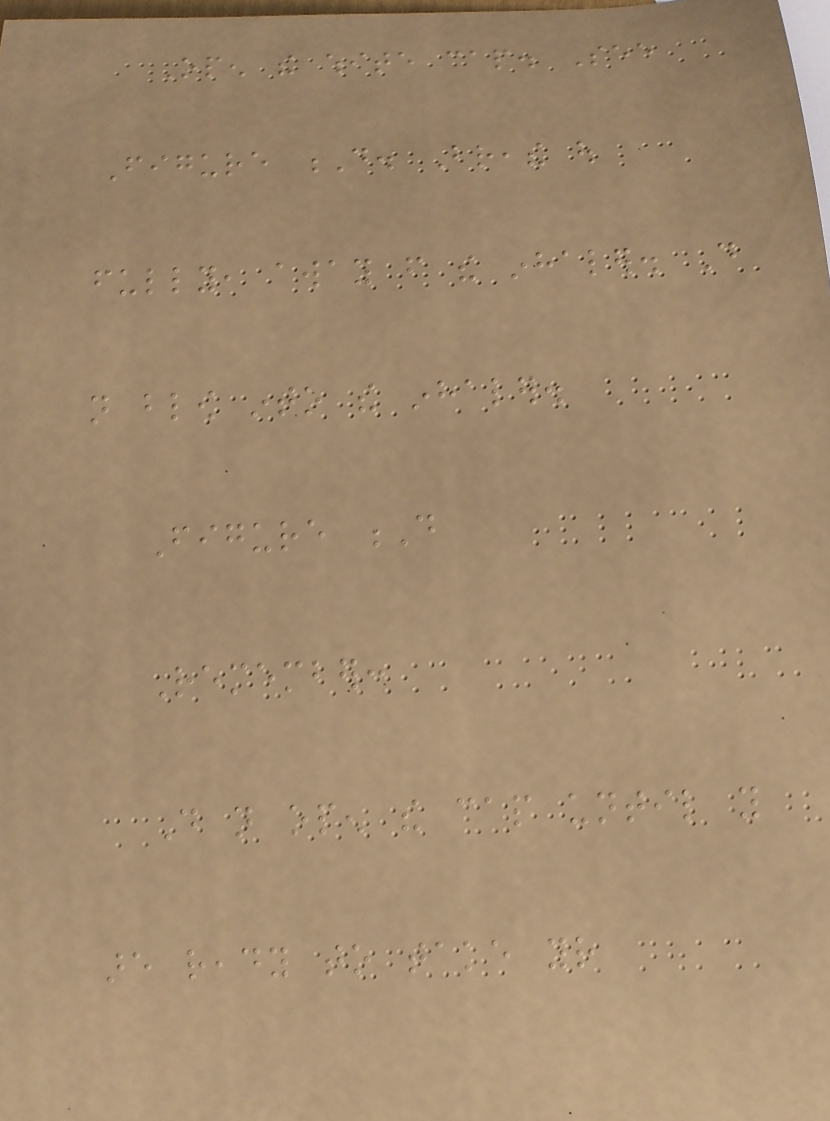Open the white cap. See
Figure D. Breathe out
fully, away from the inhaler. Do
not blow into the inhaler.
Figure D
Remember:
Do not open the cap until you
are ready to take your
